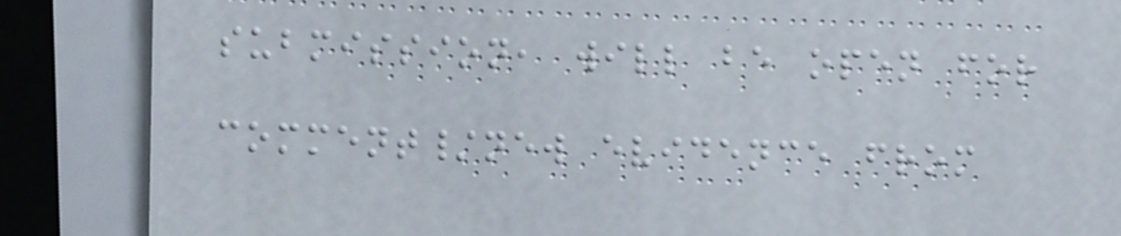submission, will be open for
comment/new evidence from
